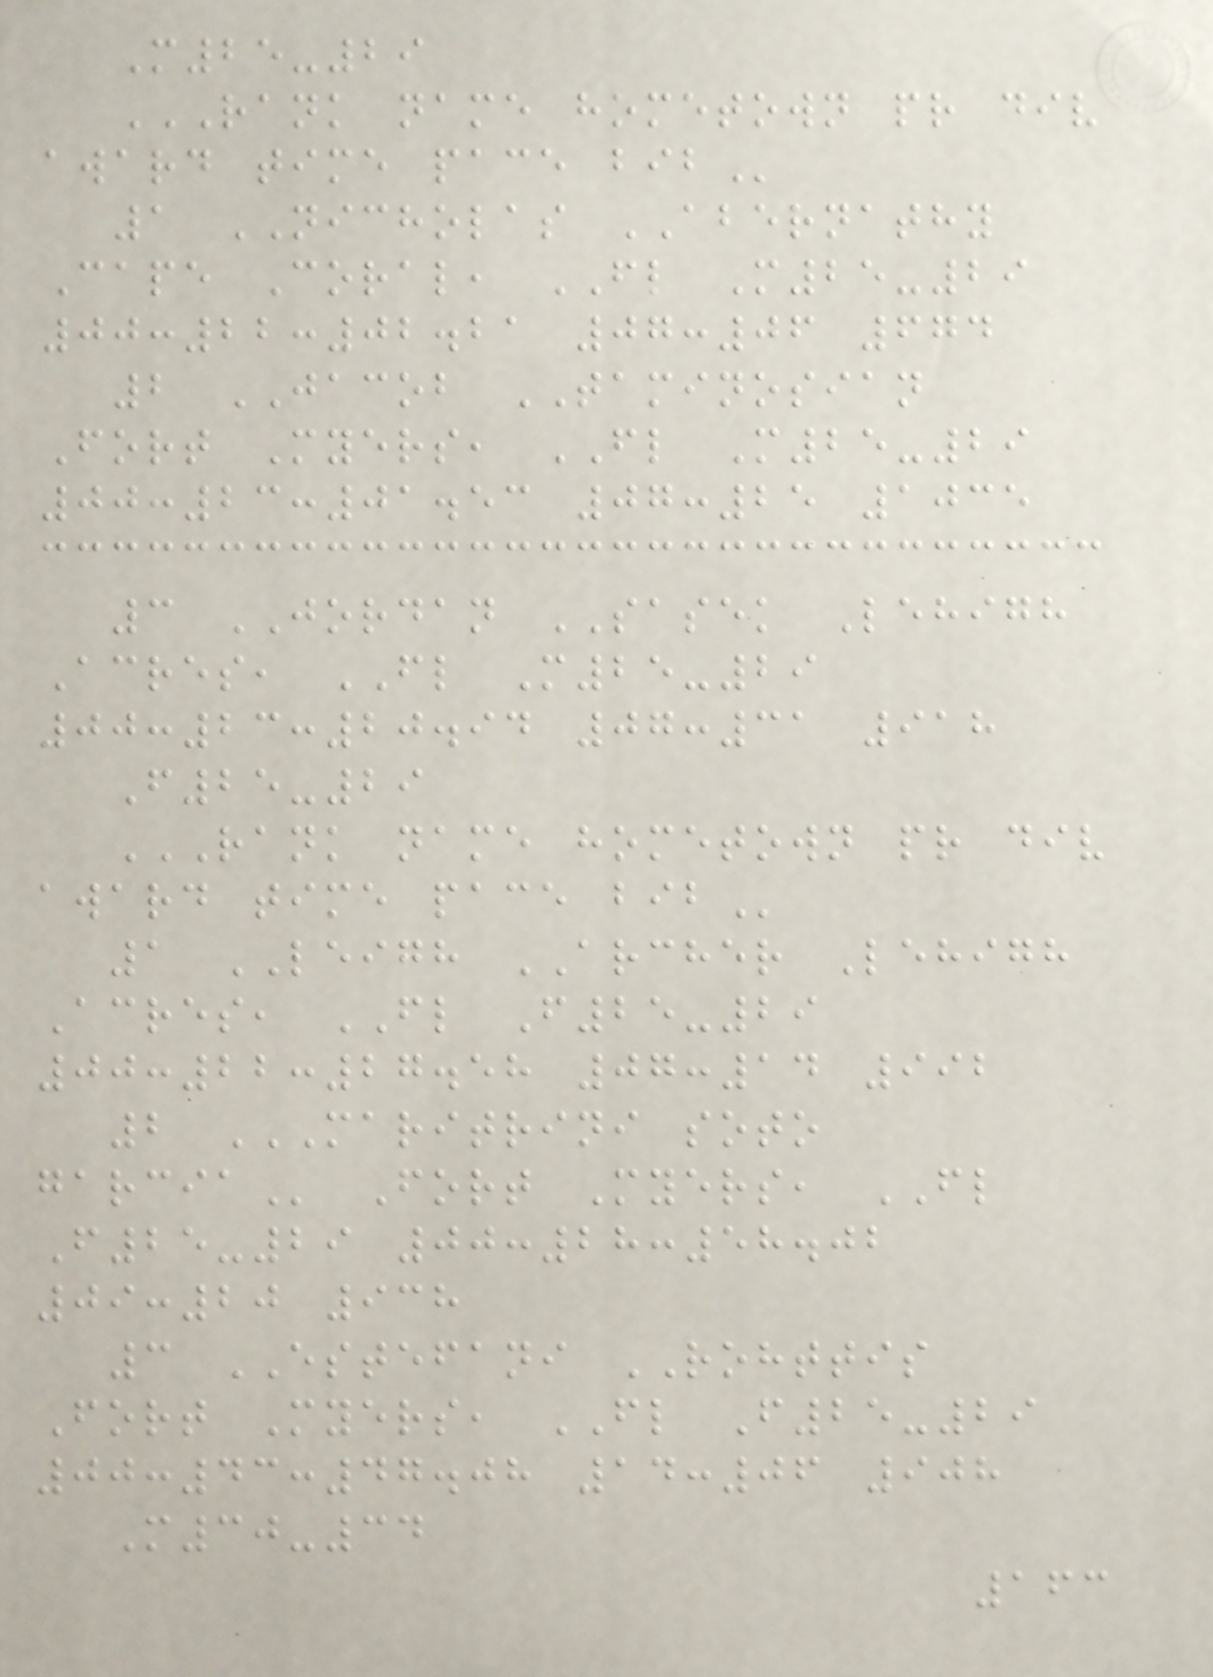M25-29
RANK NAME HOMETOWN PR DIV
AWARD TIME PACE BIB
1 NICHOLAS ABERNATHY
Cape Coral, FL M25-29
00:22:02.21 07:06 674
2 JACOB TAMINOSIAN
Fort Myers, FL M25-29
00:23:01.53 07:25 1035
3 JORDAN SASEK Lehigh
Acres, FL M25-29
00:23:20.94 07:31 918
F25-29
RANK NAME HOMETOWN PR DIV
AWARD TIME PACE BIB
1 LEIGH ARCHER Lehigh
Acres, FL F25-29
00:22:27.58 07:14 992
2 MARITRINI SOTO
GARCIA Fort Myers, FL
F25-29 00:28:58.02
09:20 938
3 ESTEFANI ROHTTIS
Fort Myers, FL F25-29
00:43:47.08 14:06 908
M30-34
163
